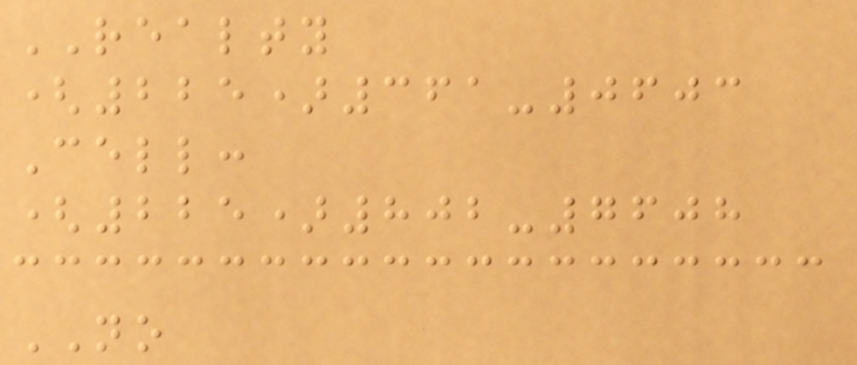REALTY
(225)361-0603
Cell:
(225)802-7608
NO
